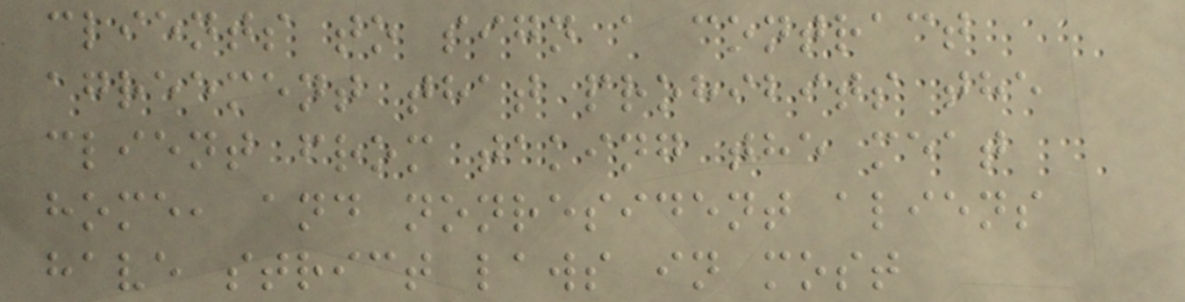clients to sign a contract
agreement that prohibits the
client from taking the meat
home, and nonresident aliens
have strict laws in most
